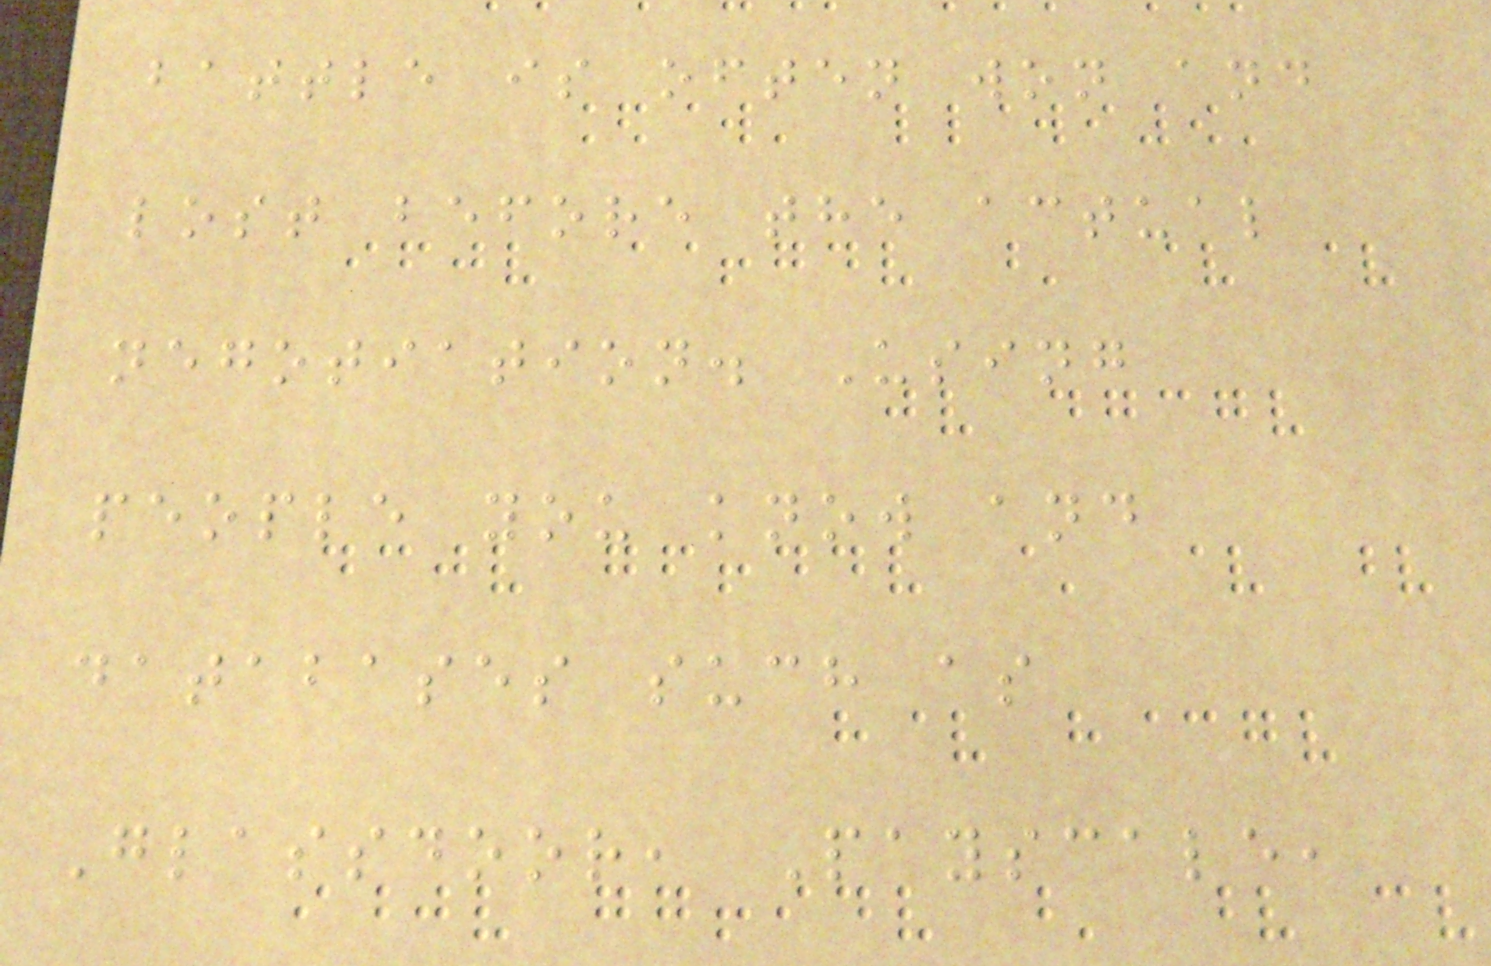battle is often won and
lost before the actual
negotiation. Using
people you know and
databases such as
Glassdoor, Payscale,
